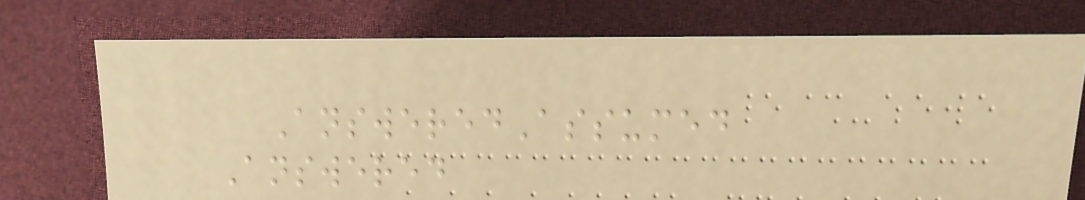AnsweredAssumed
Answered
